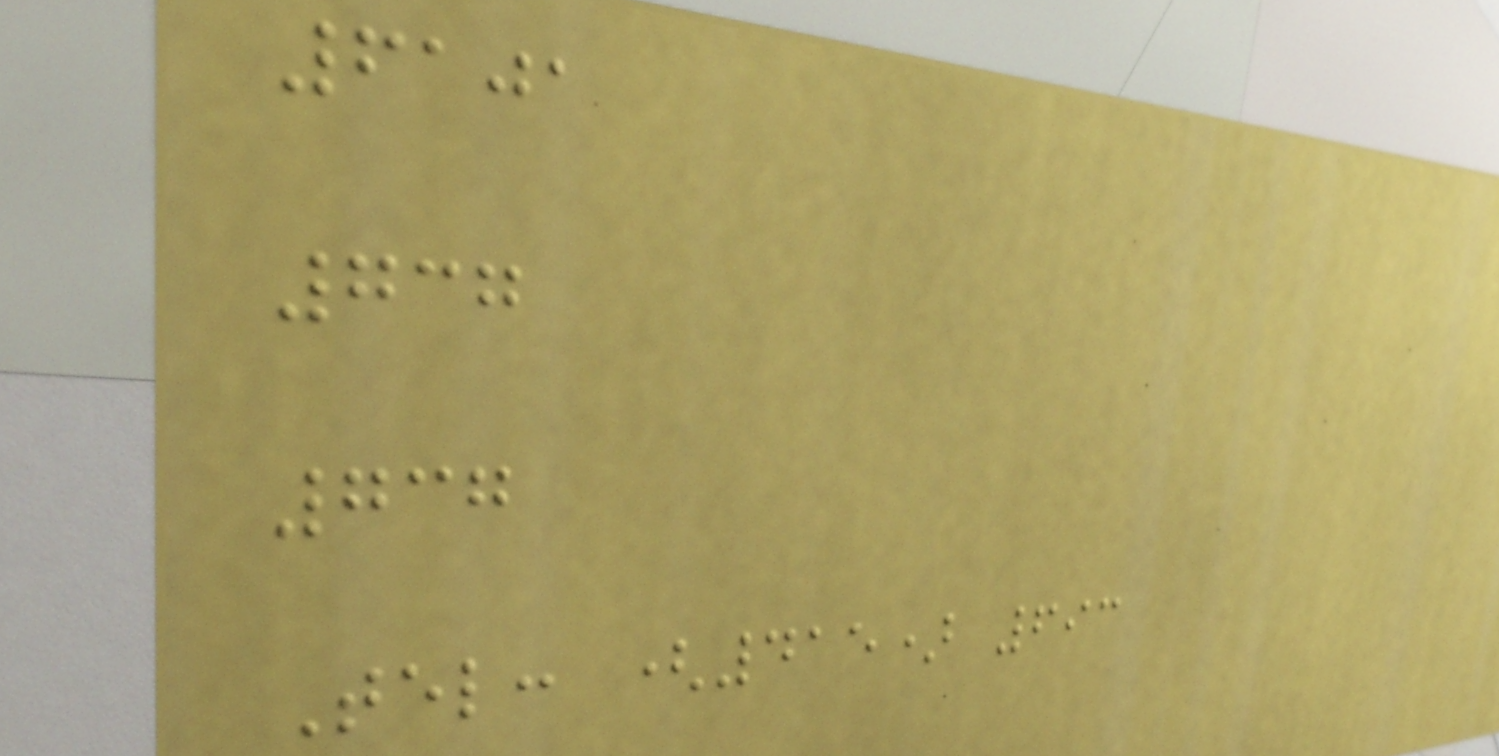6101
737
737
Tel: (415) 693
